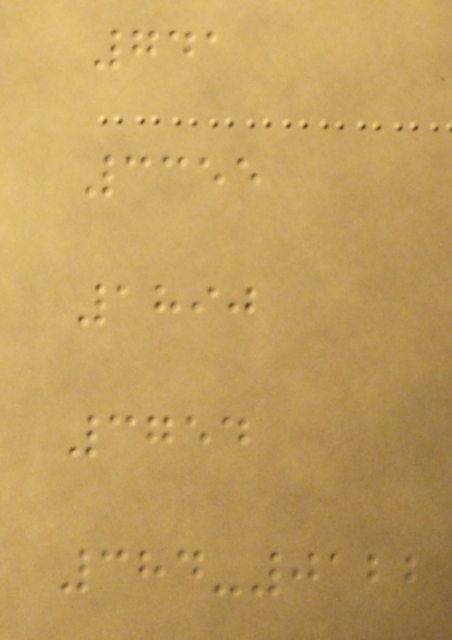741
3355
1890
3754
384-0122
